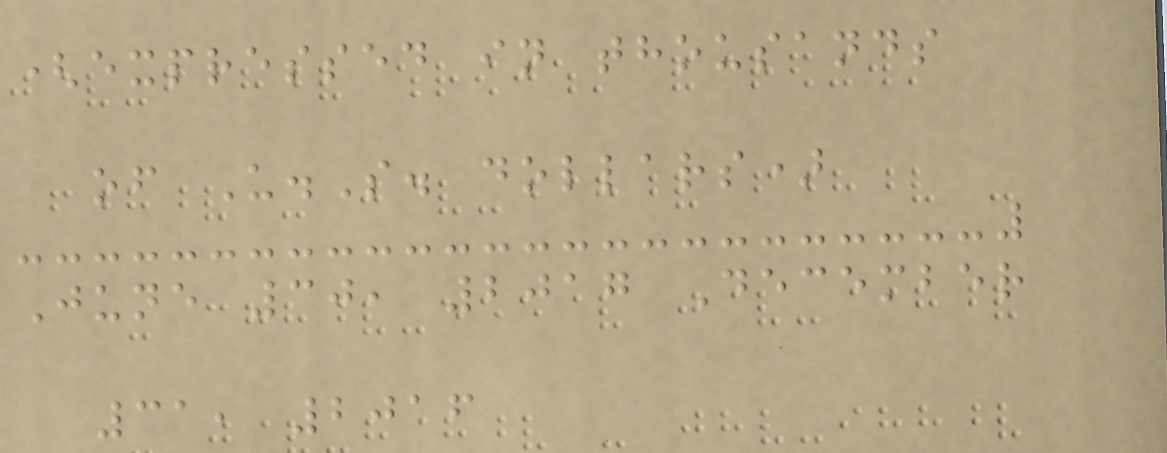(expressed in thousands
of U.S. dollars)
June 30, 2017 December
31, 2016
